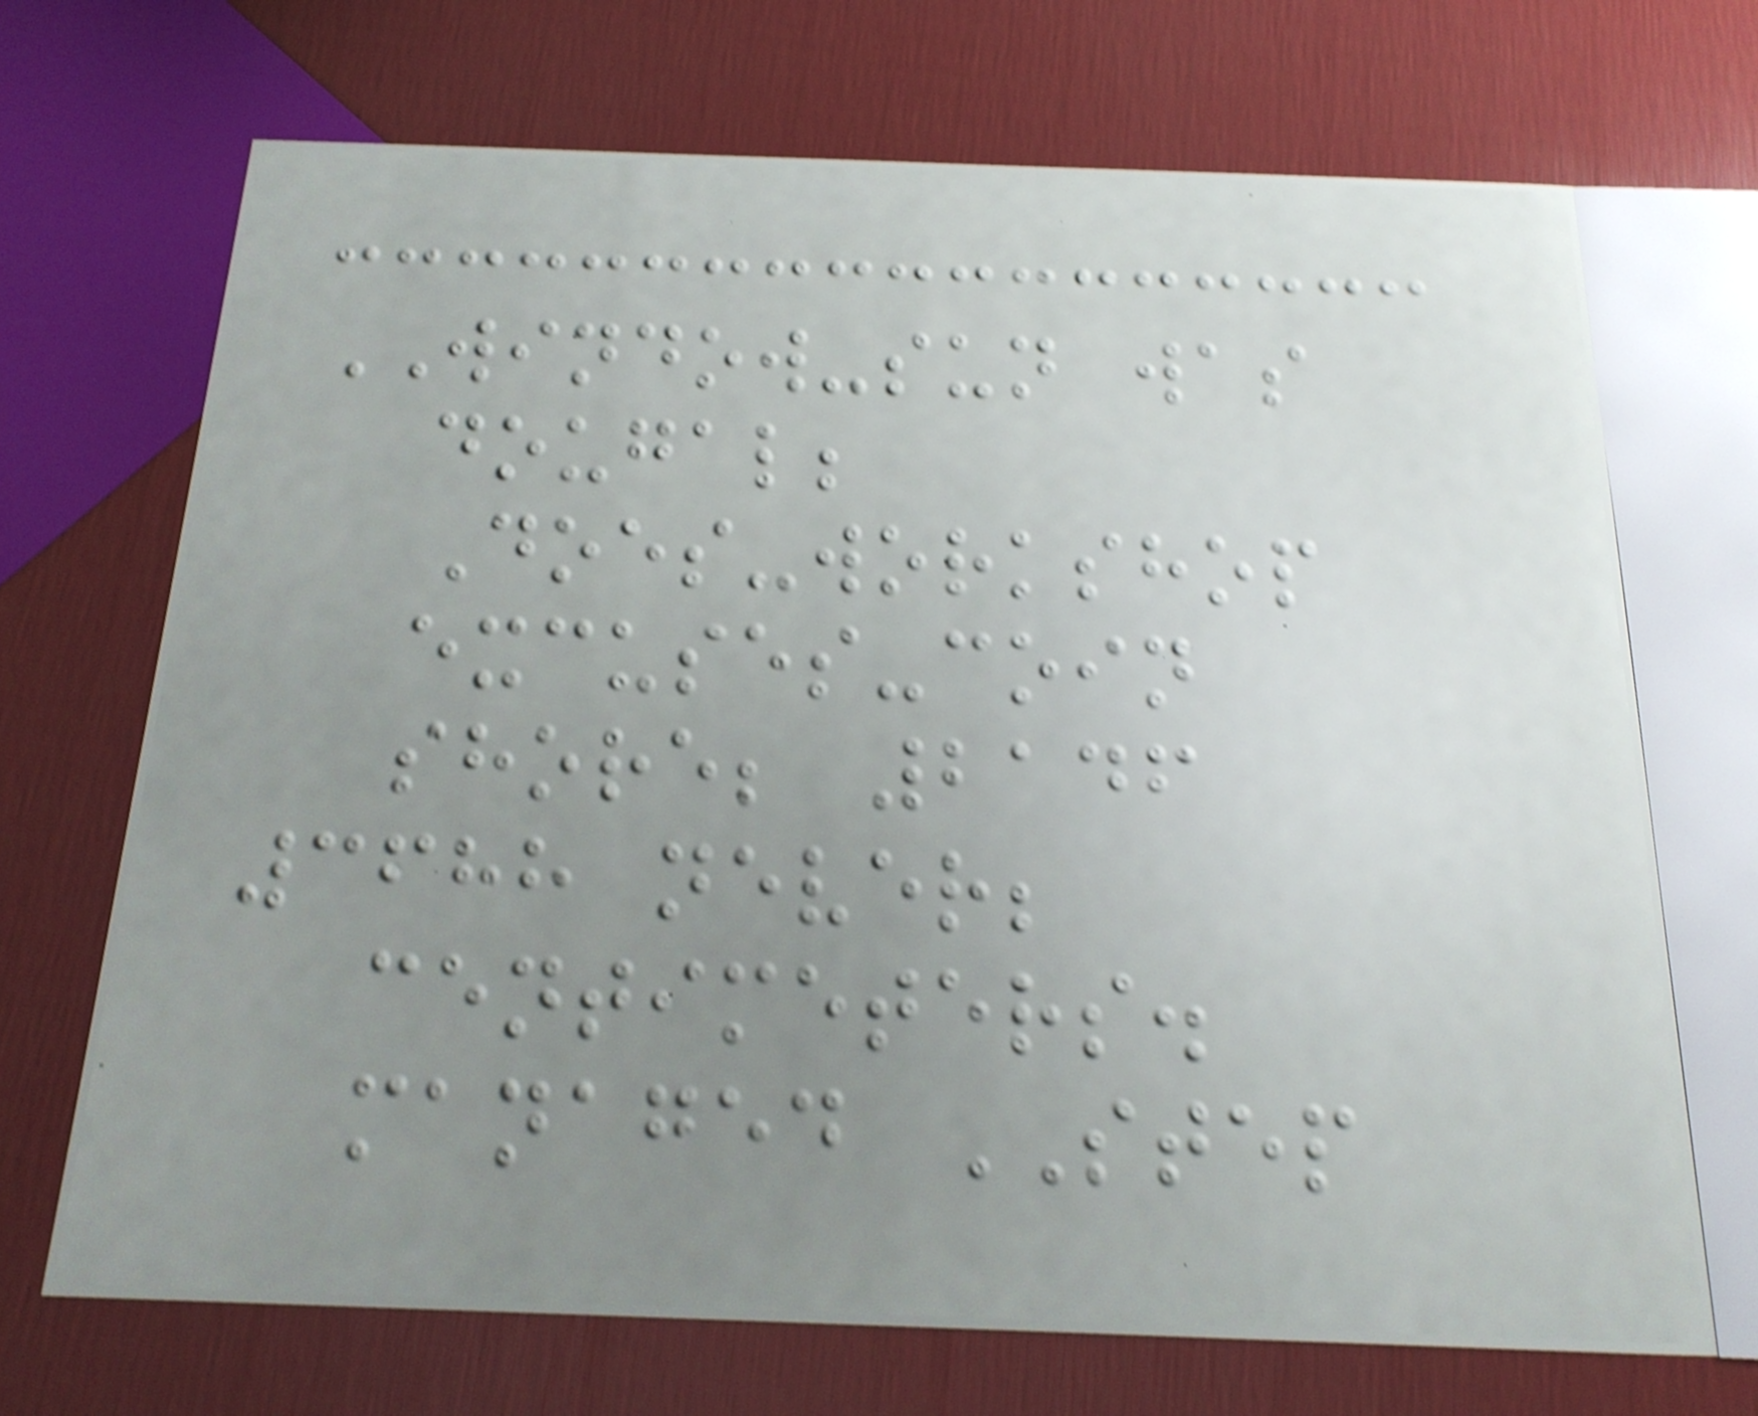WINDOW-sun was
dougal;
Does-workshop
excuses-coin
shore; 2146
3688 never;
centimeters.
managed STEP
